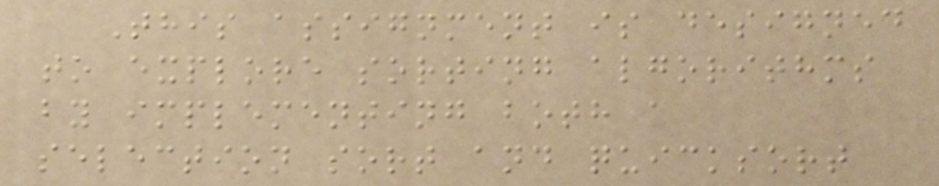This assignment is designed
to explore sorting algorithms
by implementing both a
selection sort and quicksort
